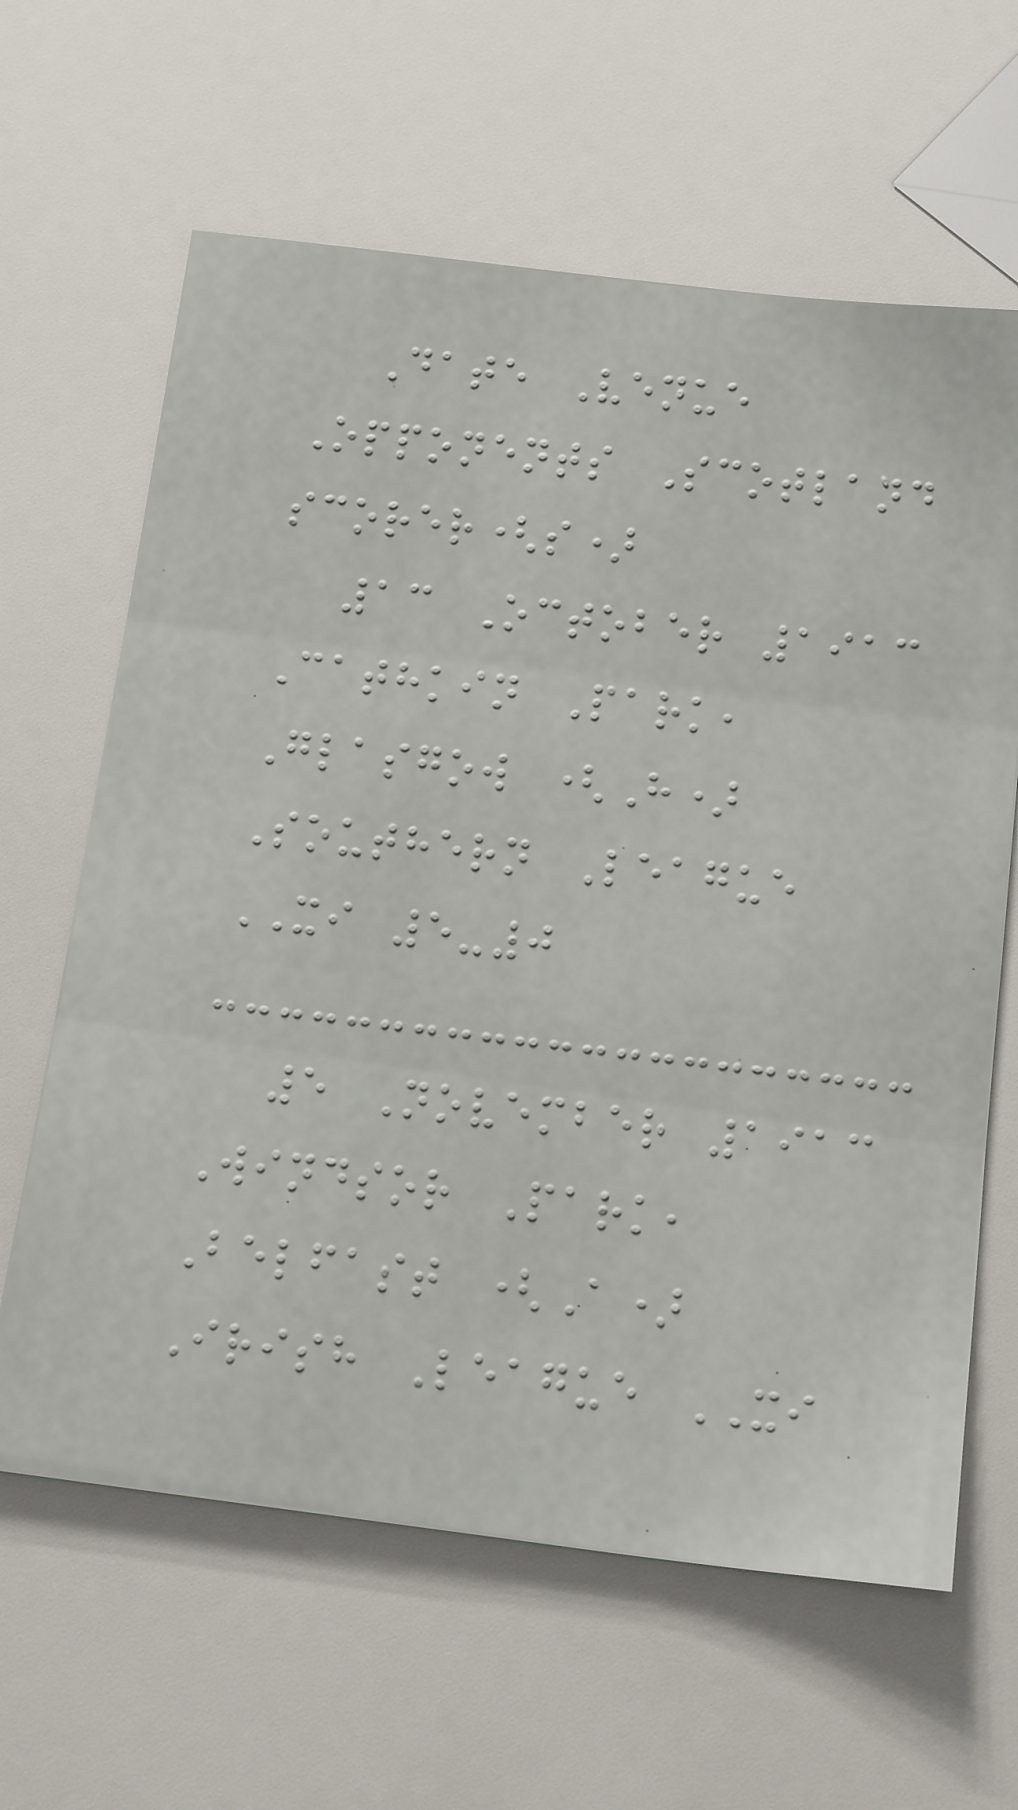Date Venue
Opponents Scotland
scorer(s)
13 October 1913
Cathkin Park,
Glasgow (H)
Southern League
XI 5-0
5 November 1913
Windsor Park,
Belfast (A)
Irish League XI
